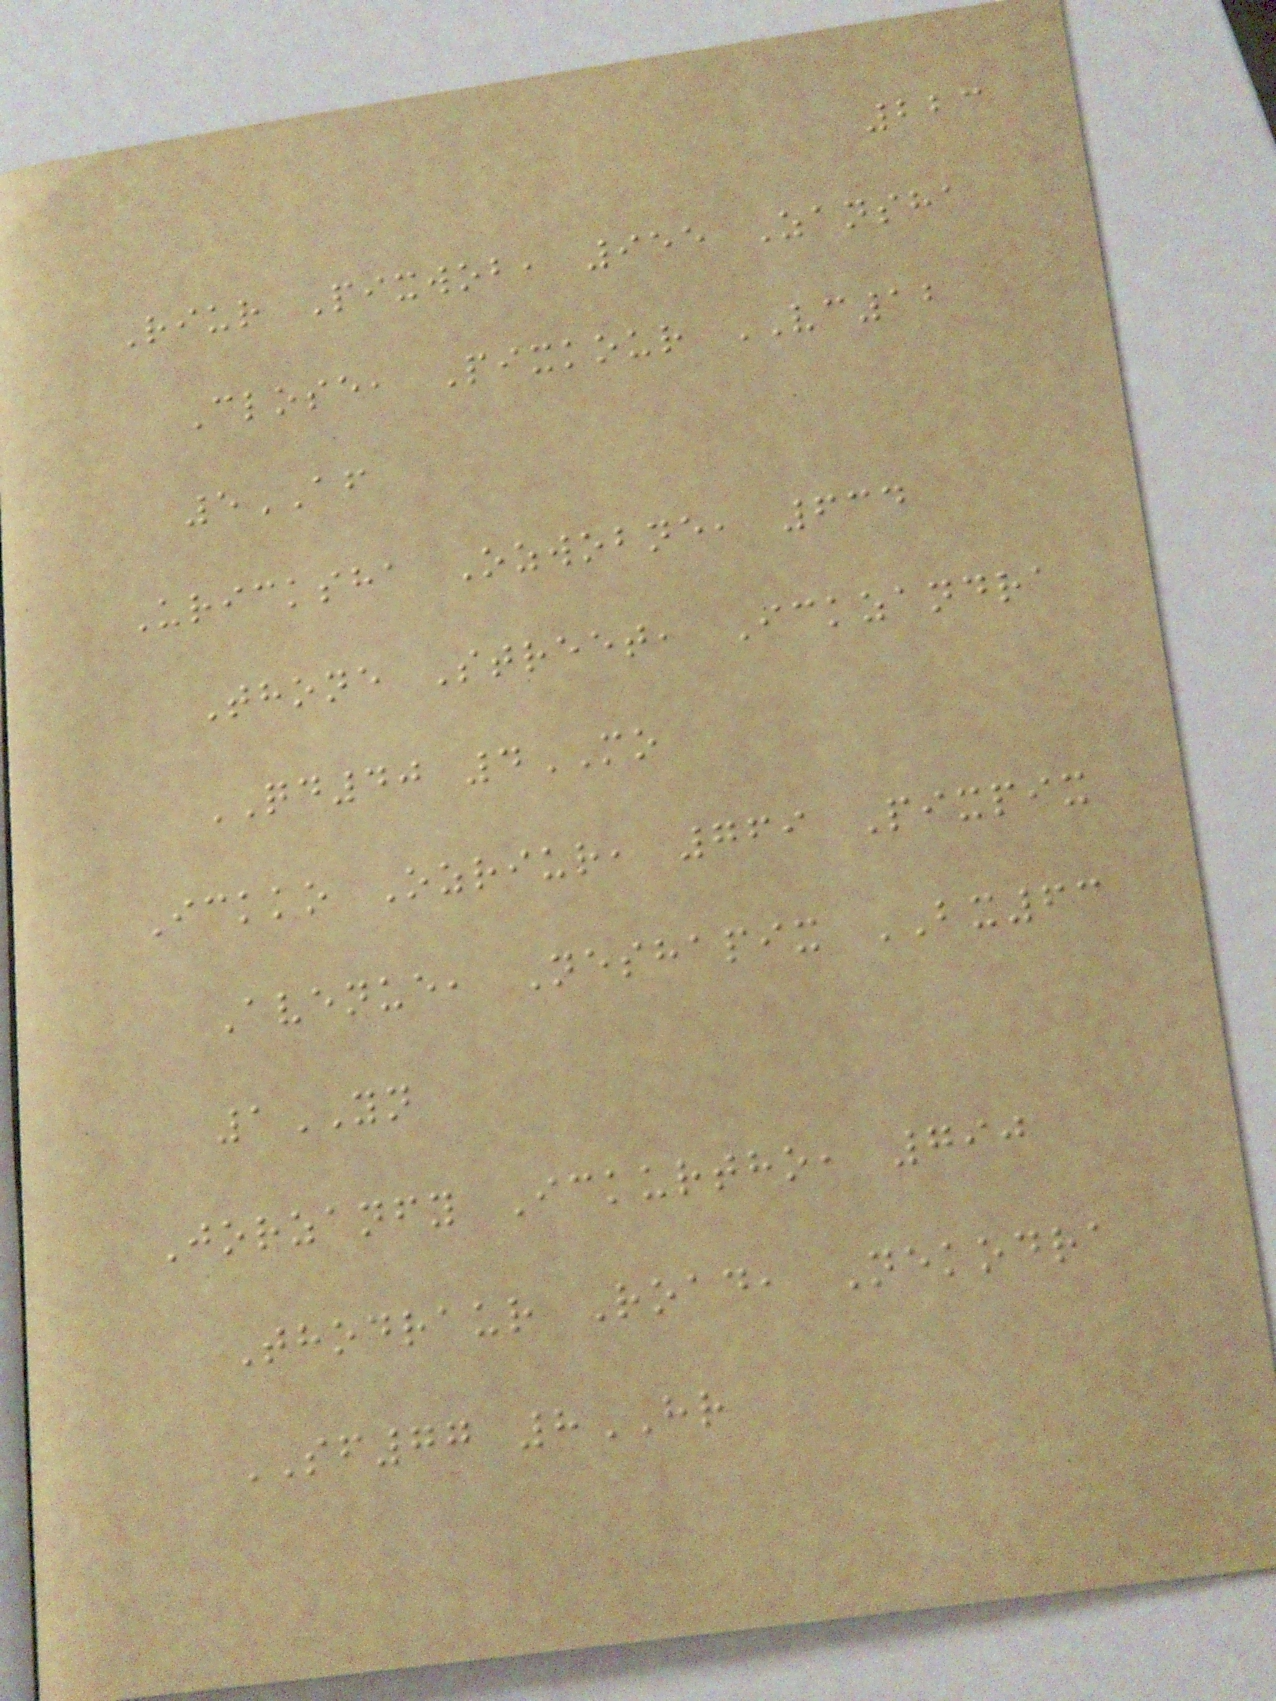223
Riur Pixwob, 955 Zansha
Close, Pixkour VC12
5AF
Uricksha Ozwobne, 634
Thone Street, Ickzandra
QD40 4MO
Ickko Ozriur, 769 Pixpix
Avenue, Neshapix BX63
1YN
Jorzanfy Ickurtho, 790
Thodraur Road, Nekodra
SF77 8HR
